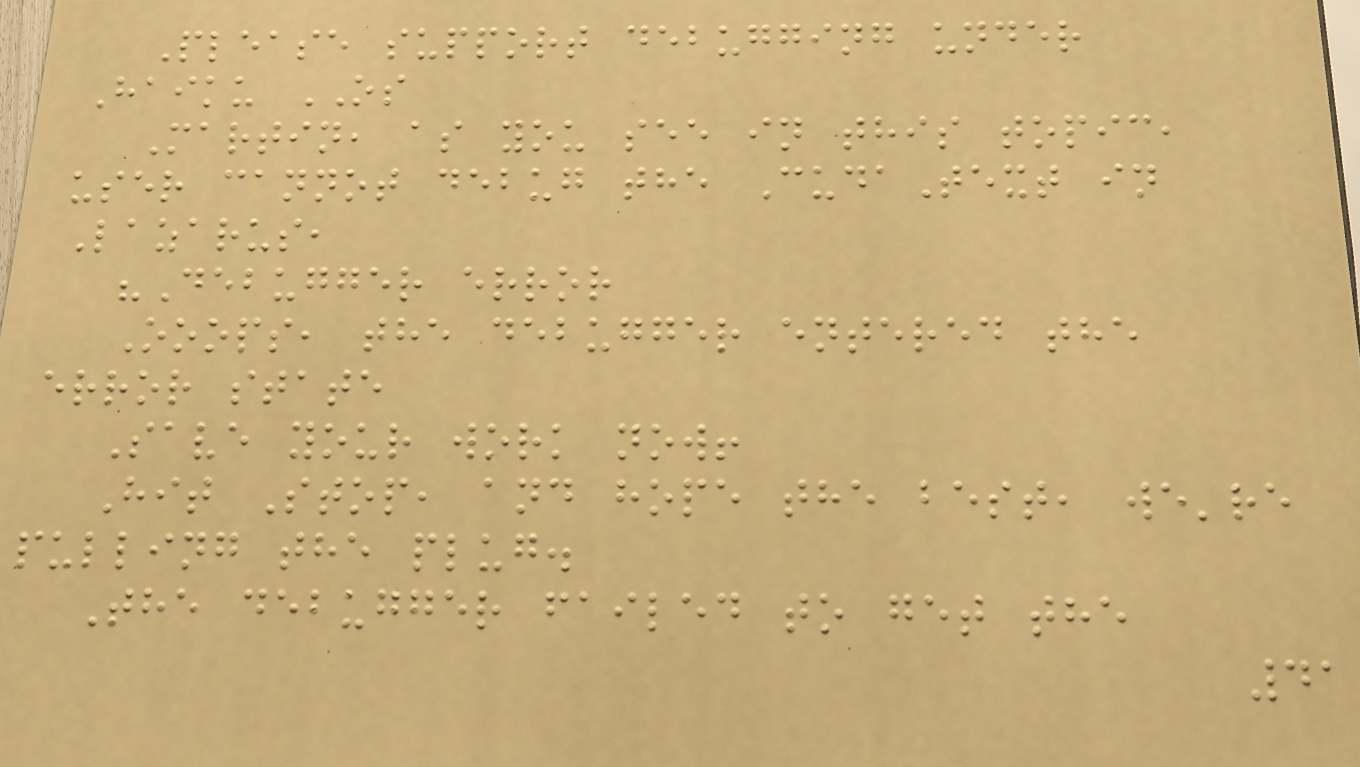Please support debugging under
Haiku OS
Martin, as you see in this topic,
user cannot debug the CudaText in
Lazarus,
"Debugger error
Ooops, the debugger entered the
error state
Save your work now!
Hit Stop, and hope the best, we're
pulling the plug.
The debugger failed to get the
41
